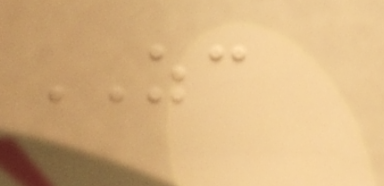ZC
